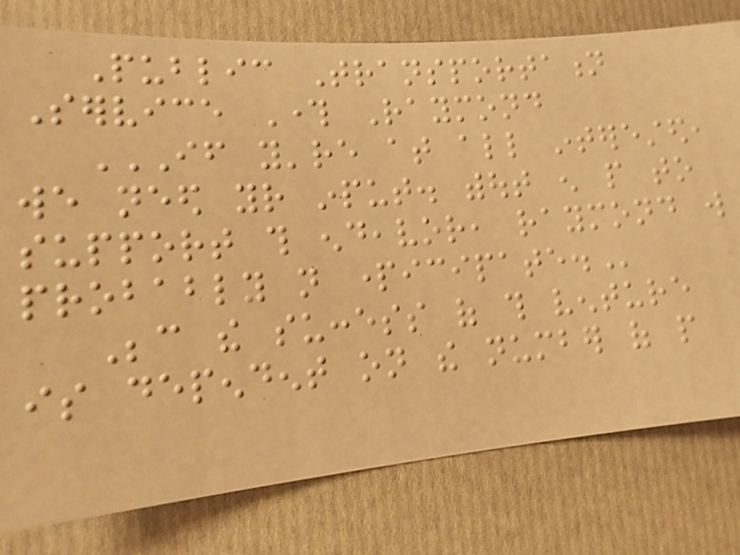Public Transportation
Service Through Raymond
IF YOU'RE AT ALL INTERESTED,
WE NEED YOUR INPUT. WITHOUT ENOUGH PEOPLE TO
SUPPORT THIS ENDEAVOR, RAYMOND WILL
PROBABLY NOT PARTICIPATE.
Because the success of this venture
is dependent on the number of people
